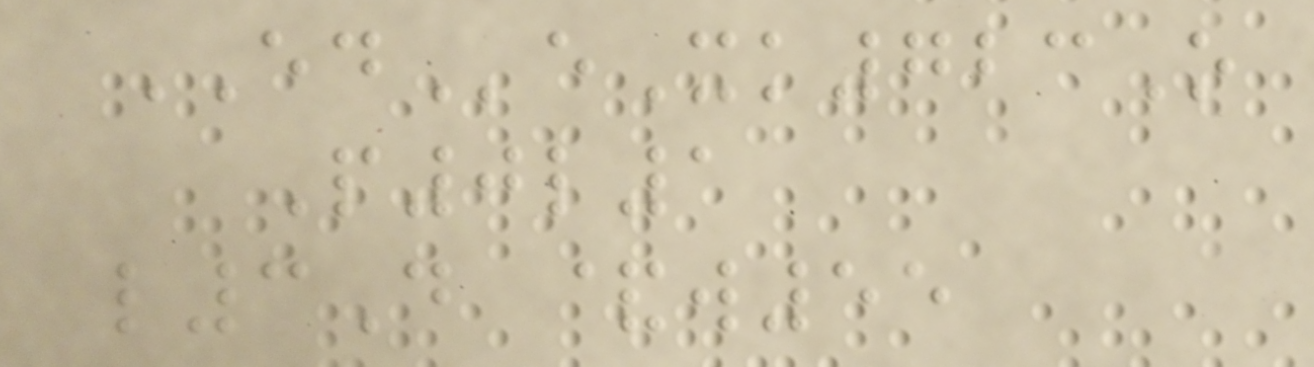EDeXk723O
P0l1
l3D &w55
